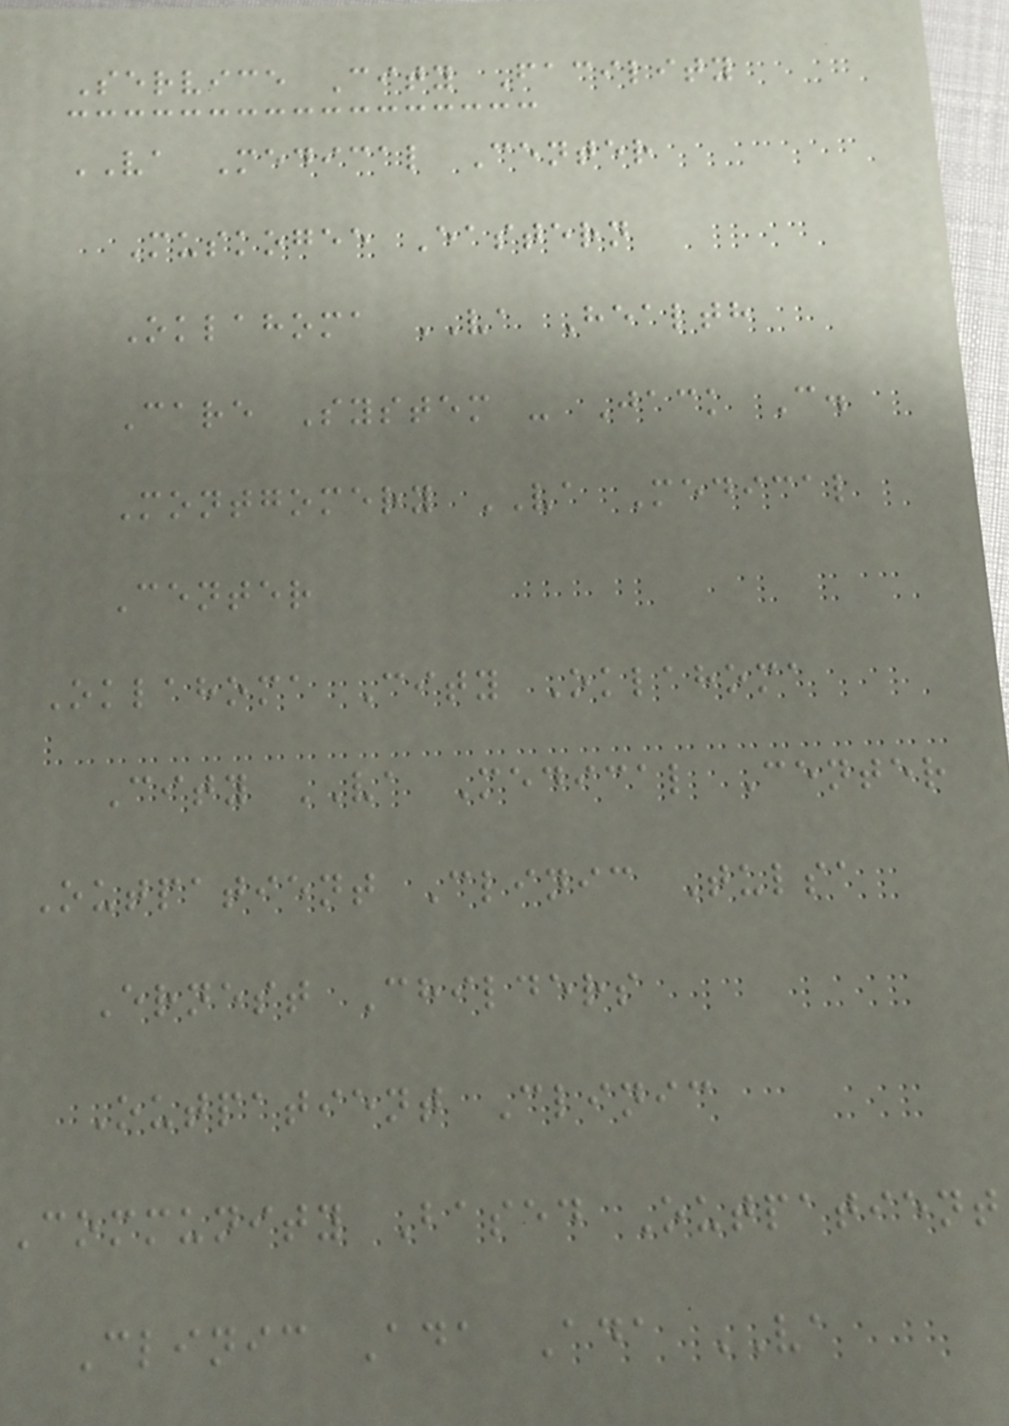Service City Facility
VA Medical Center
Muskogee Eastern
Oklahoma VA Health
Care System - Jack C.
Montgomery VA Medical
Center
Oklahoma City Oklahoma
City VA Medical Center
Outpatient Clinic Tulsa
Ernest Childers
Outpatient Clinic
Community Based Outpatient
Clinic Ada Ada VA
